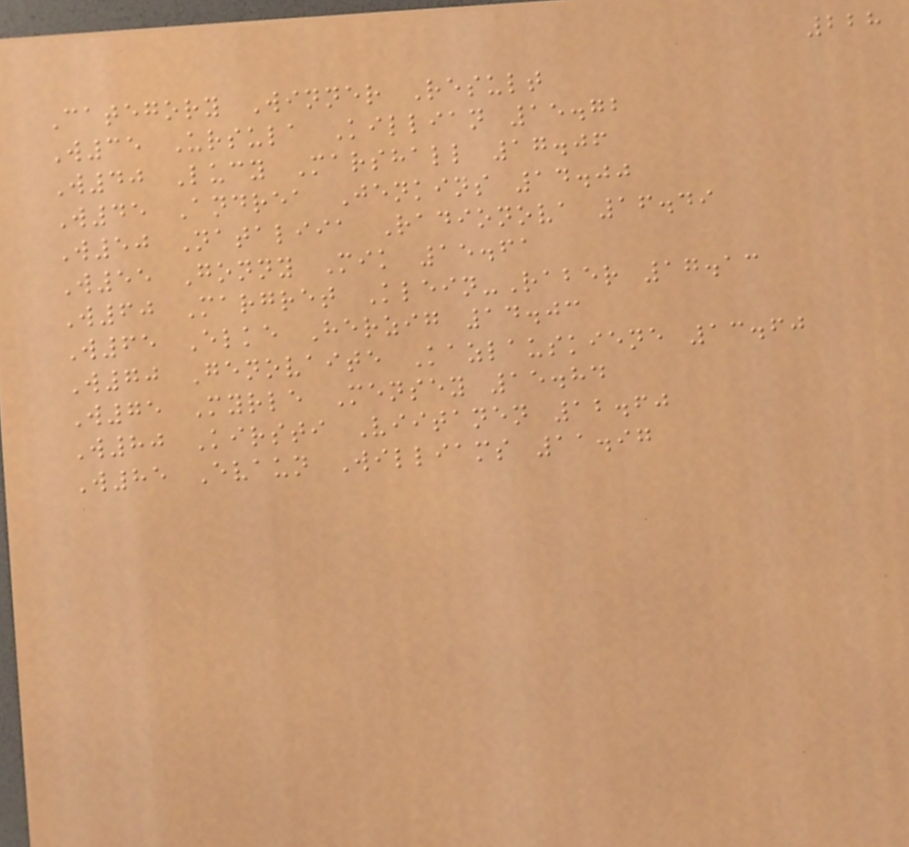228
Category Winner Result
W35 Ursula Killian 15.72
W40 Lucy Marshall 17.06
W45 Andrea Jenkins 14.00
W50 Nataliia Radionova 16.49
W55 Gonny Mik 15.61
W60 Margret Klein-Raber 17.13
W65 Elke Herzig 14.03
W70 Genovaite Kazlauskiene 13.60
W75 Myrle Mensey 15.84
W80 Kirsti Viitanen 12.60
W85 Evaun Williams 11.97
